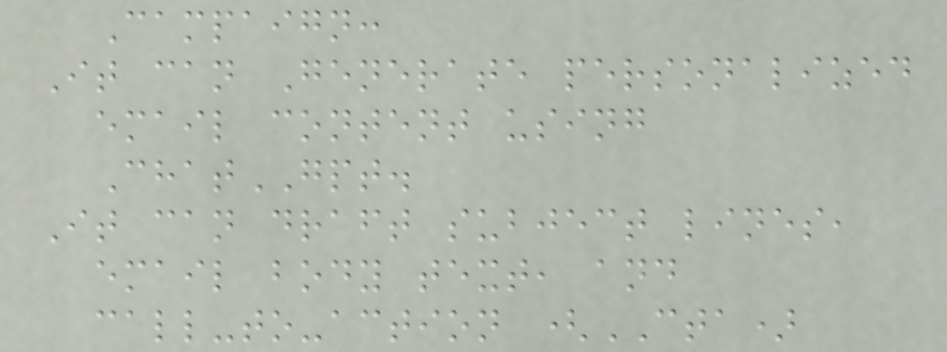Campaign:
It can Generate personalized
email content using
ChatGPT.
It can draft subject lines,
email body text, and
call-to-action (CTA)
